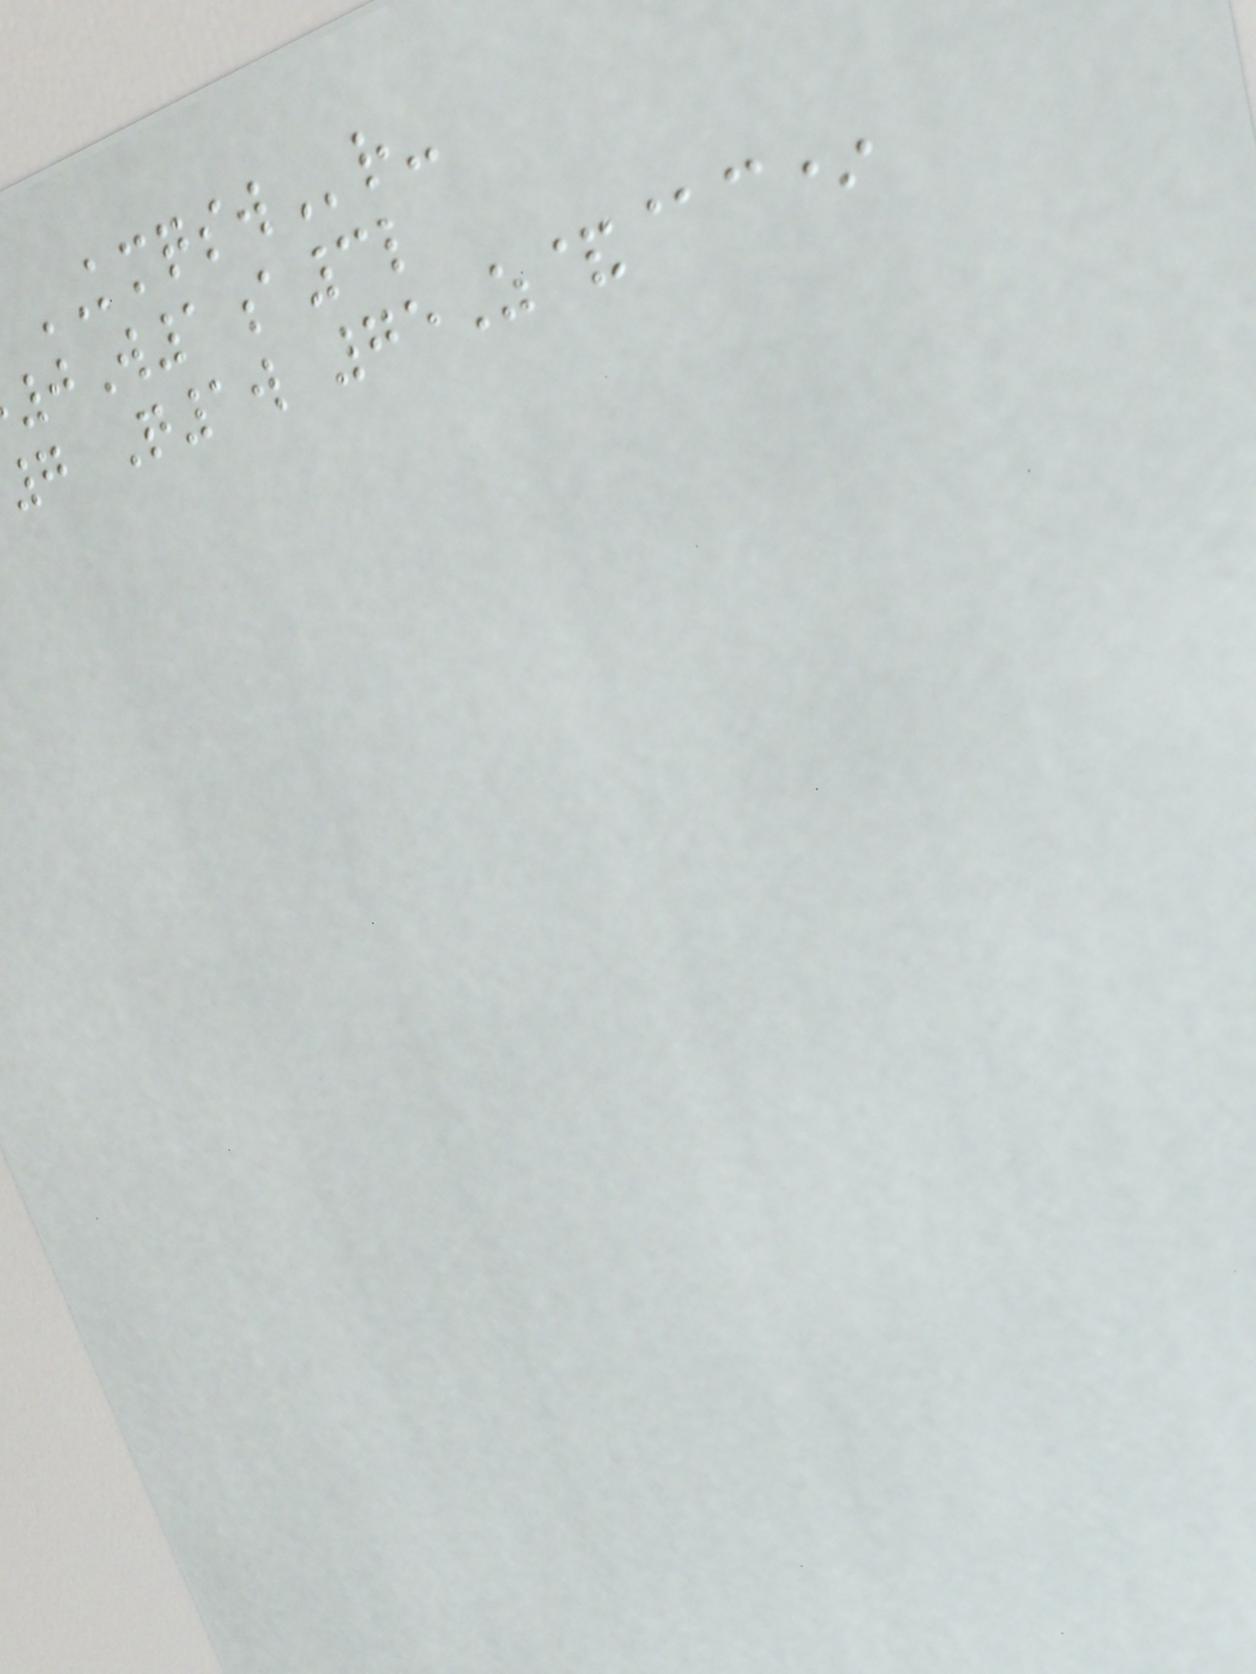KMQSWr-
0W1a3l
7 Q1w 75Z&@c*
